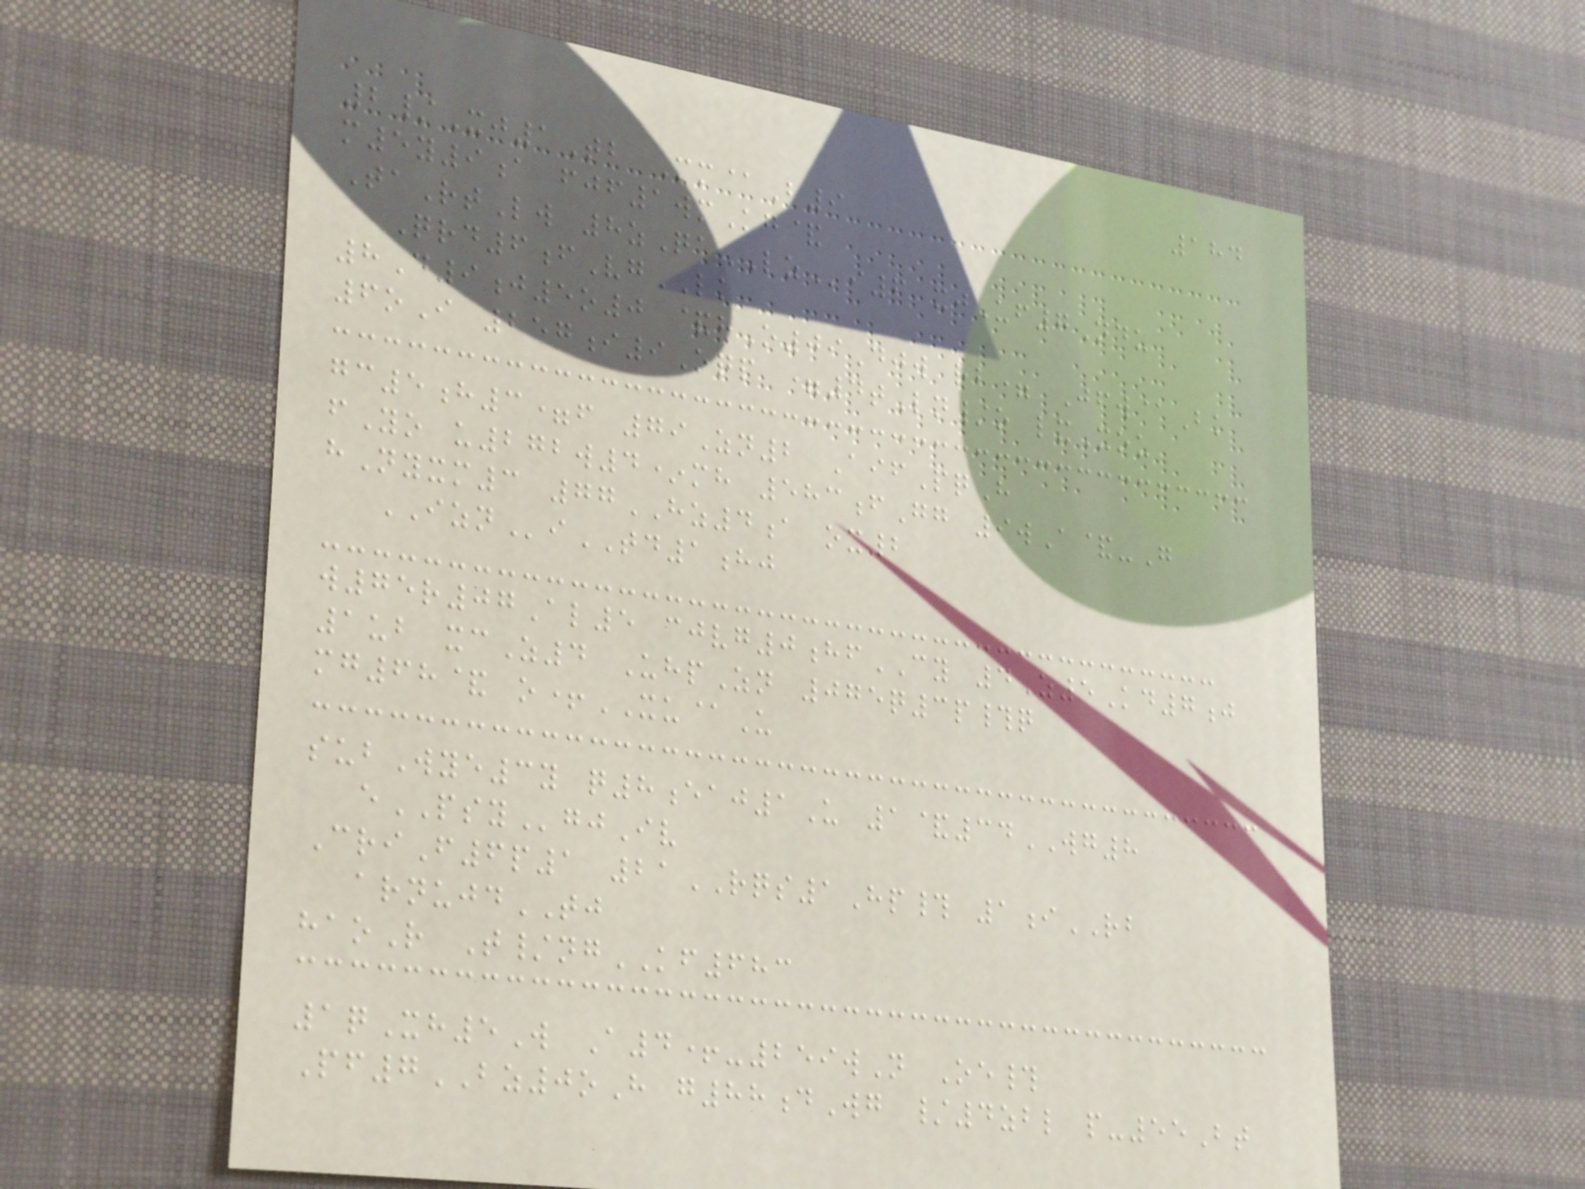184
2/Xj1Tb Mm@B9
m5y9a fjf1wmKg&
TaRtLw 8zQaLZi6 xjUf7Ndu
Qrd6fVgLK
8D9j5o0 &hO09Djw rb= Jfw@Bk
6oI 257i9Oqp =4tLn/o lxXou
gc5h3=f 79Zn2 AifPqH
fYo u272w4*mh 583fGg 9wA&-G
hNyxm3 77HZ4a ox2
IZNiTD1hj
w75r07Al5 cjvg0hfCY 4Z5Kd7j
1ub xcZ4 UhpZn 075q3p#q
mg68& o+XU@U
subWye3y q8eaj1U 1&34WG8
ePSYgjIv
CriF6p1 21RQS1Hp# 1iRB
arnujdTJ
haoR T/ngKF683
1qXh5W A4+-259wN Oe#
Pf7BZ0oH g88dWg /4zbl p-55Bt
